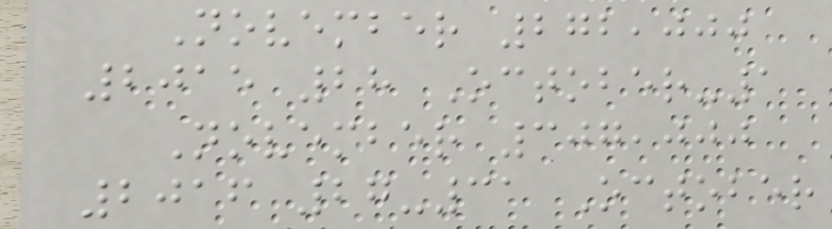November 272,000
2015 28 October-1
November 307,000
2016 27-31 October
